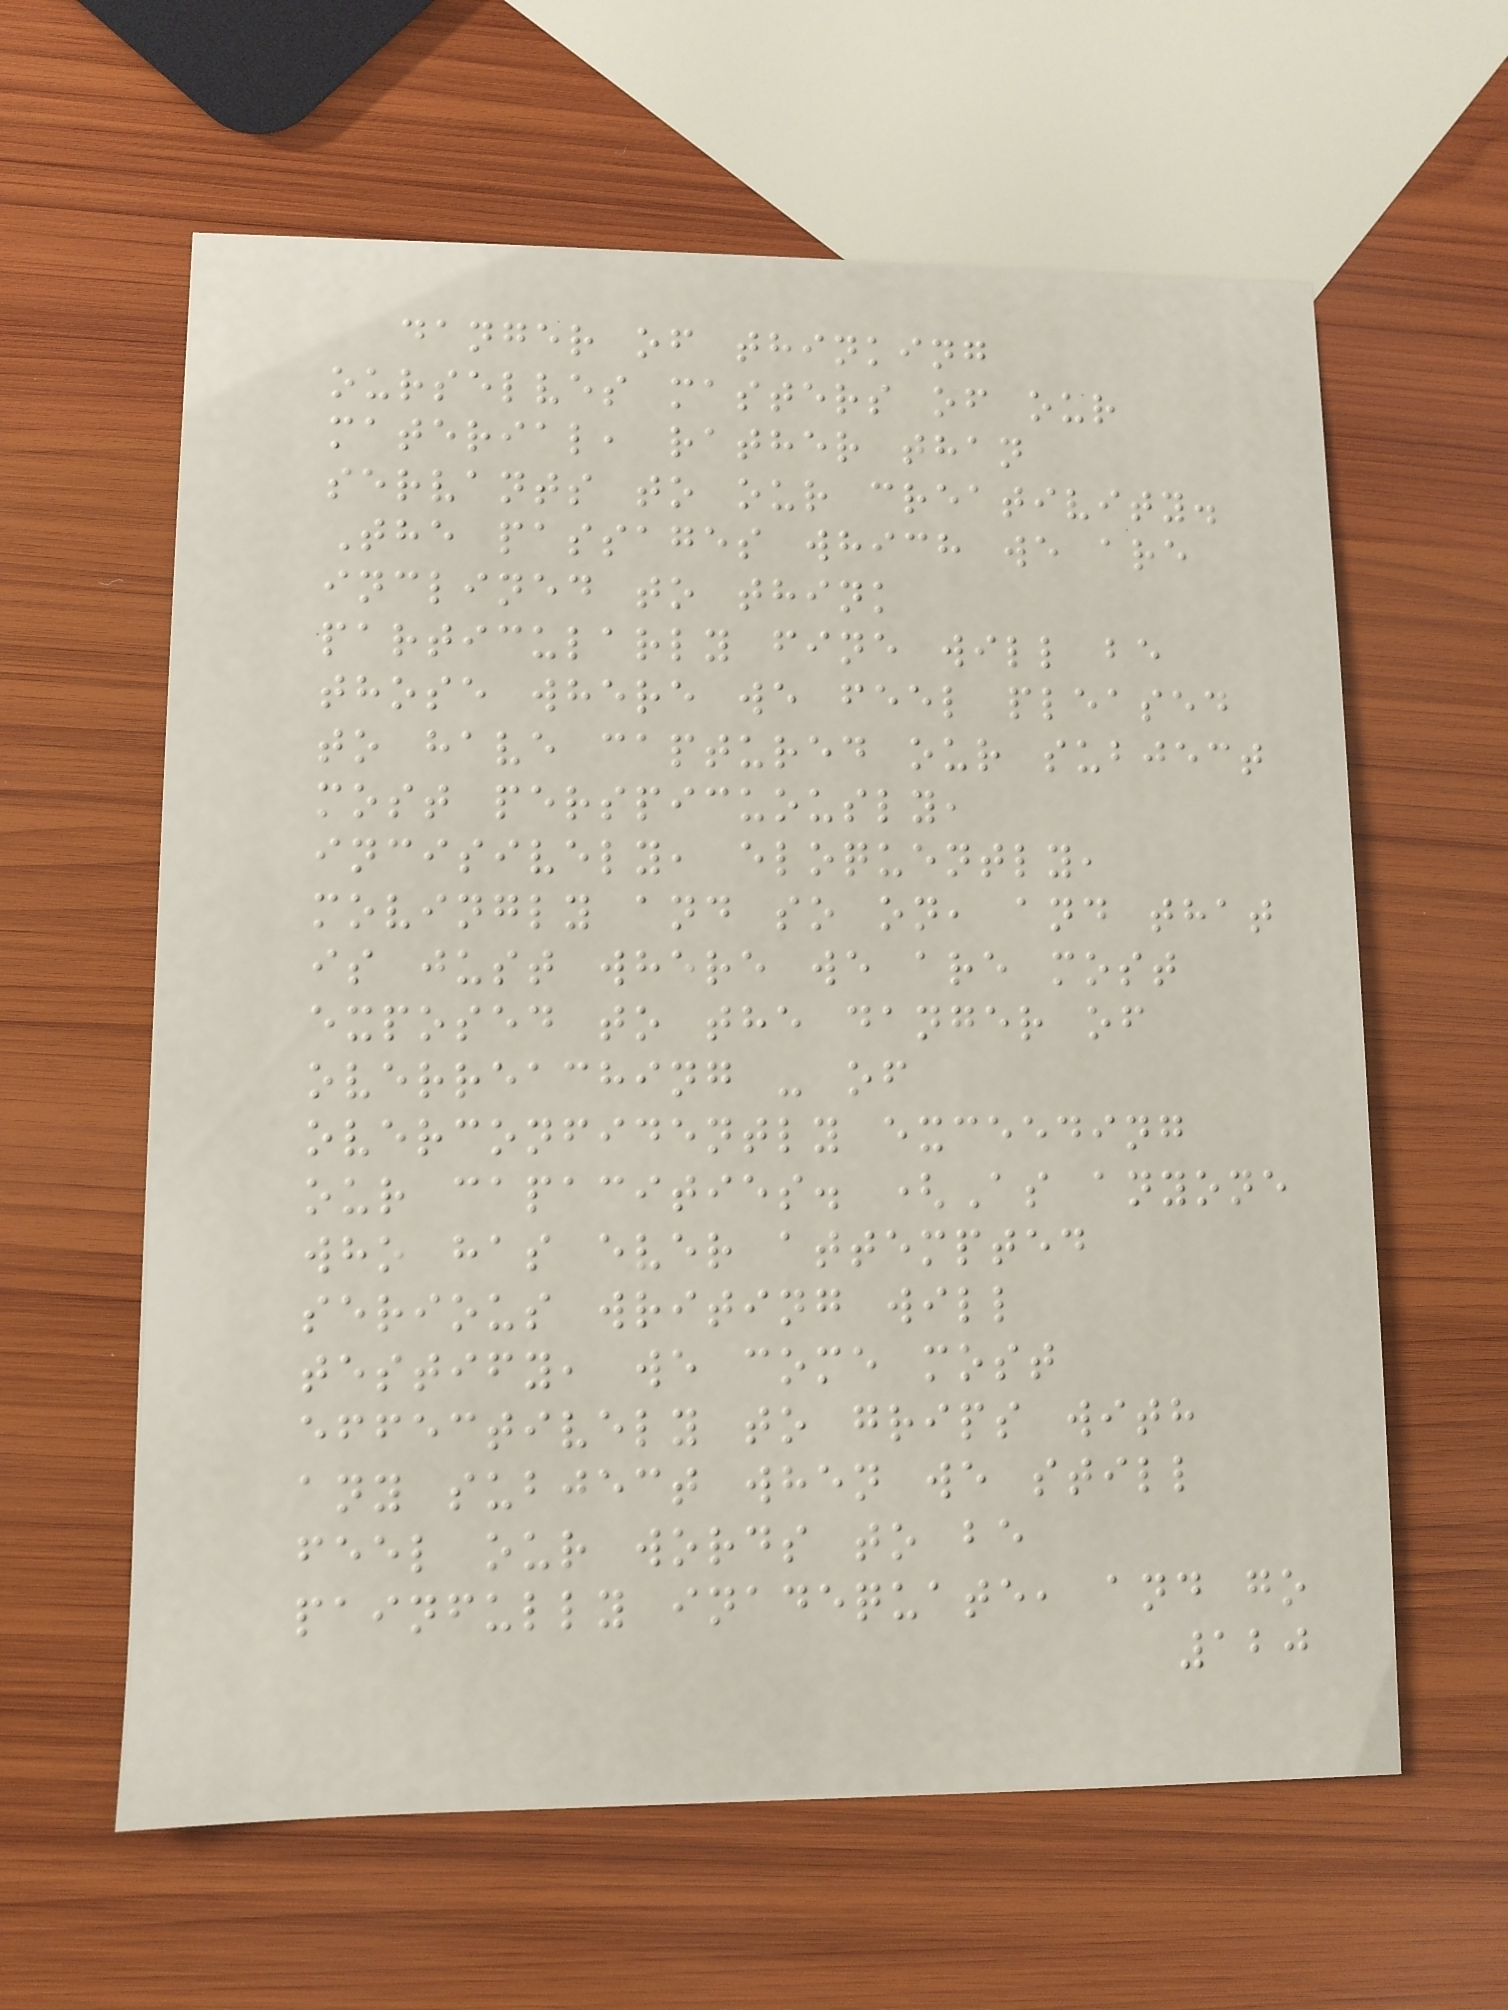danger of thinking
ourselves masters of our
material, rather than
servants to our creativity.
The passages which we are
inclined to think
particularly fine will be
those where we feel pleased
to have captured our subject
most perspicuously,
incisively, eloquently,
movingly and so on, and that
is just where we are most
exposed to the danger of
overreaching - of
overconfidently exceeding
our capacities. (As anyone
who has ever attempted
serious writing will
testify, we come most
effectively to grips with
any subject when we still
feel our words to be
painfully inadequate, and go
120
